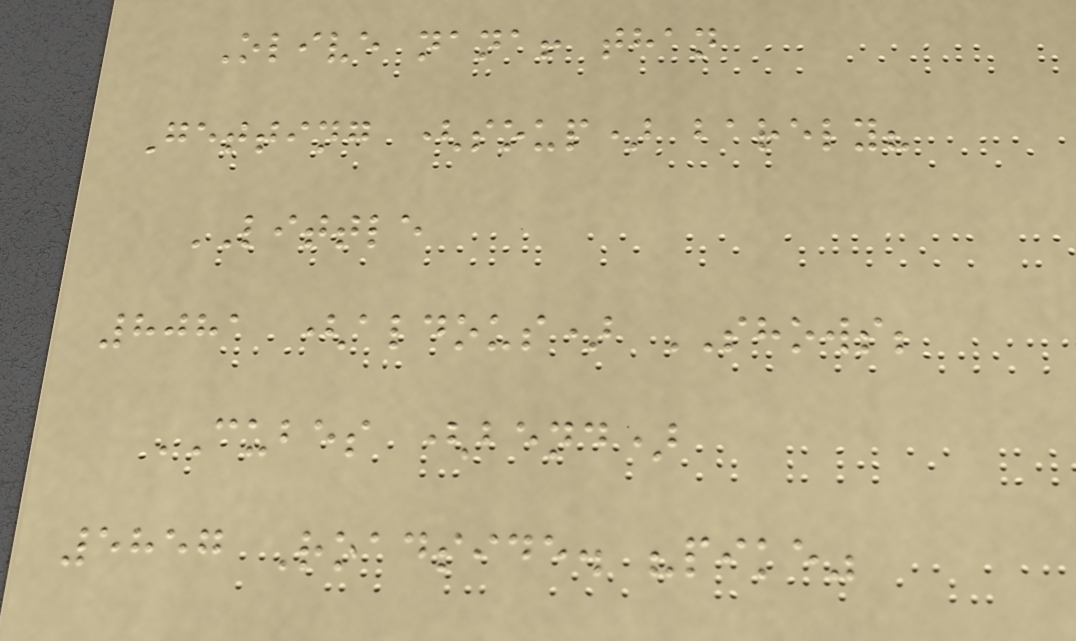Olive nana! than
Getting (soup) barely?
LITTLE
8081 (aldous) SHOWS;
CUBES (bend)
5857 Roadside. "pike"
